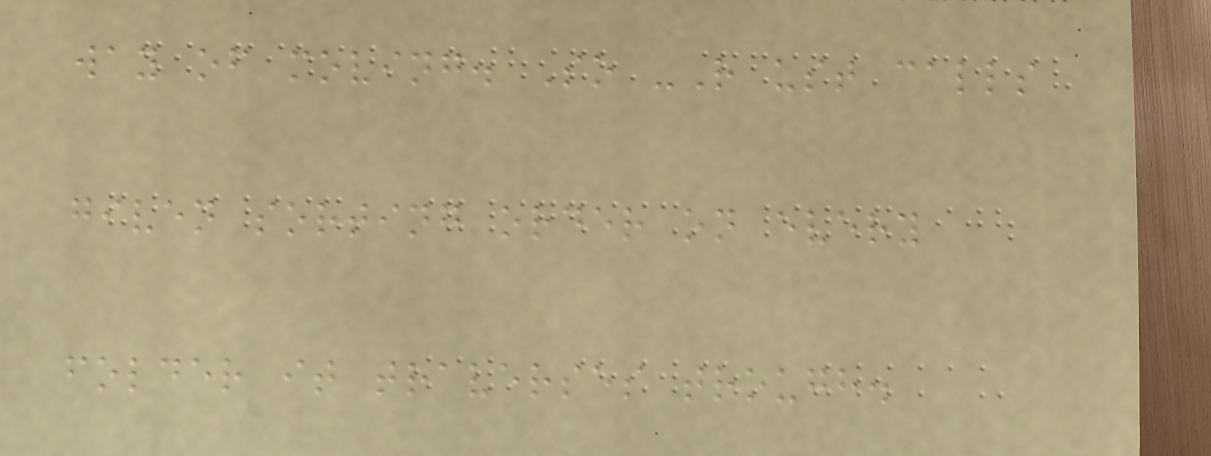way of moving. So -R ust calls
given sorting order on every
folder it traverses trough.
